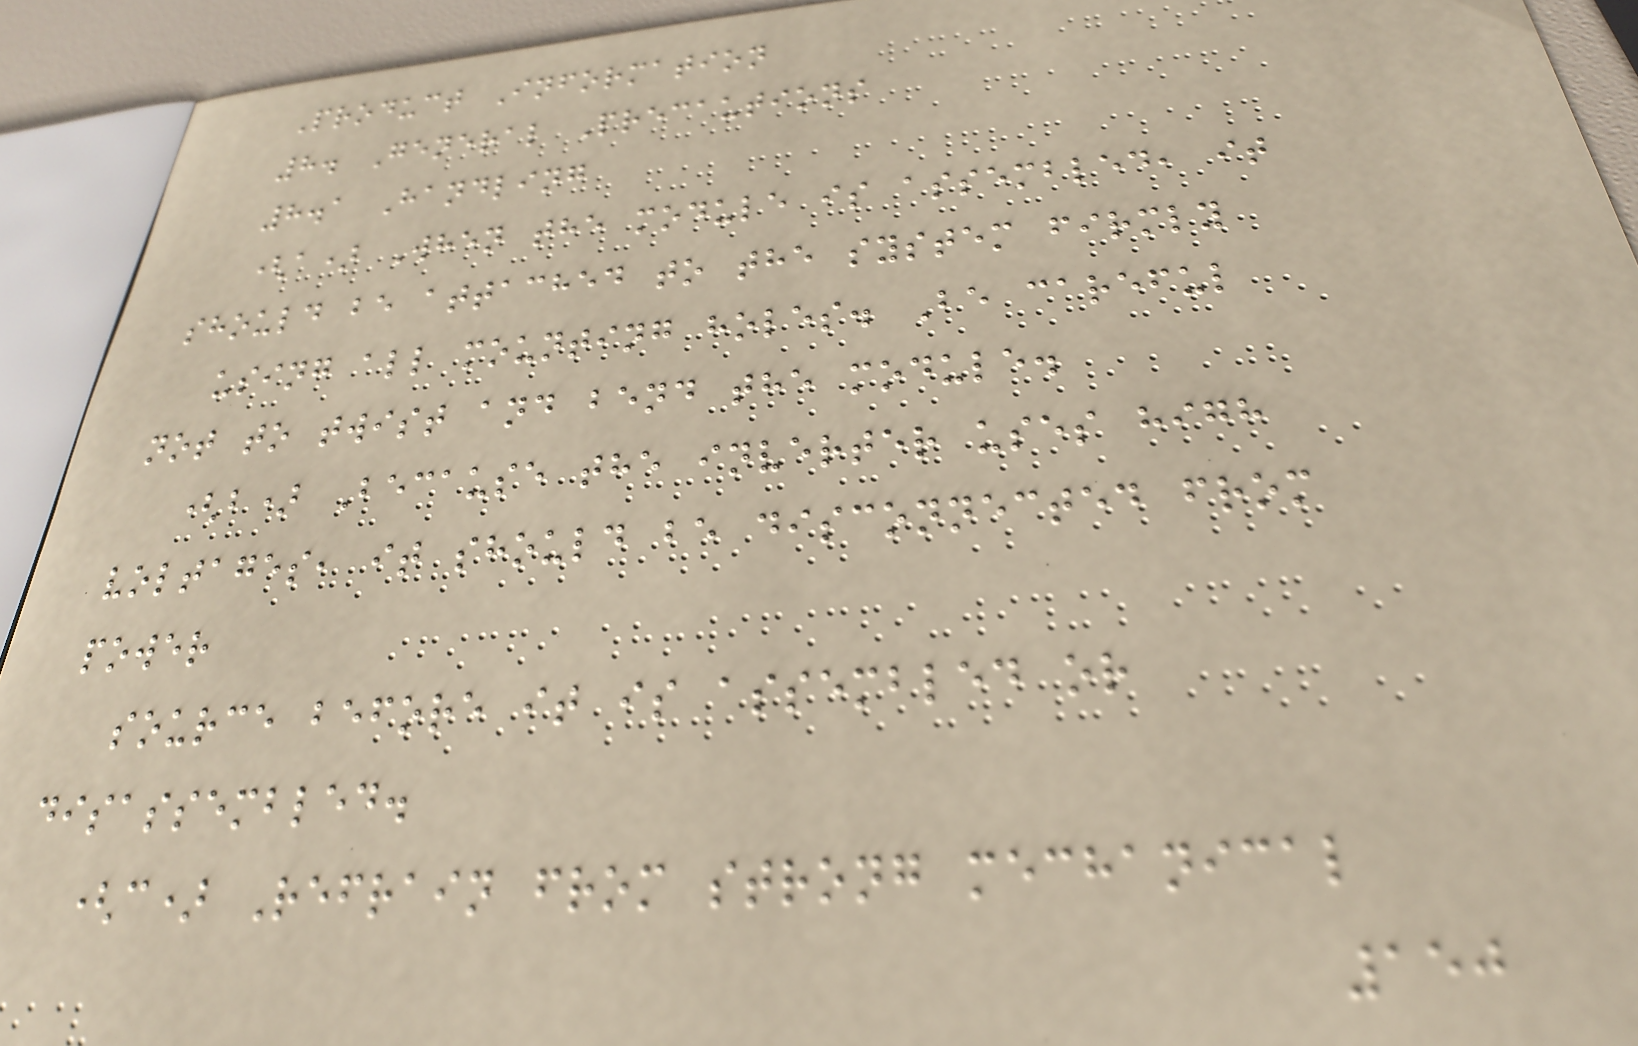Product Information
8. General Precautions
8.1 Handling
(a) When the module is assembled, it
should be attached to the system firmly
using all mounting holes. Be careful
not to twist and bend the module.
(b) Because the inverter uses high
voltages, it should be disconnected from
power
source before it is assembled or
disassembled.
(c) Refrain from strong mechanical
150
